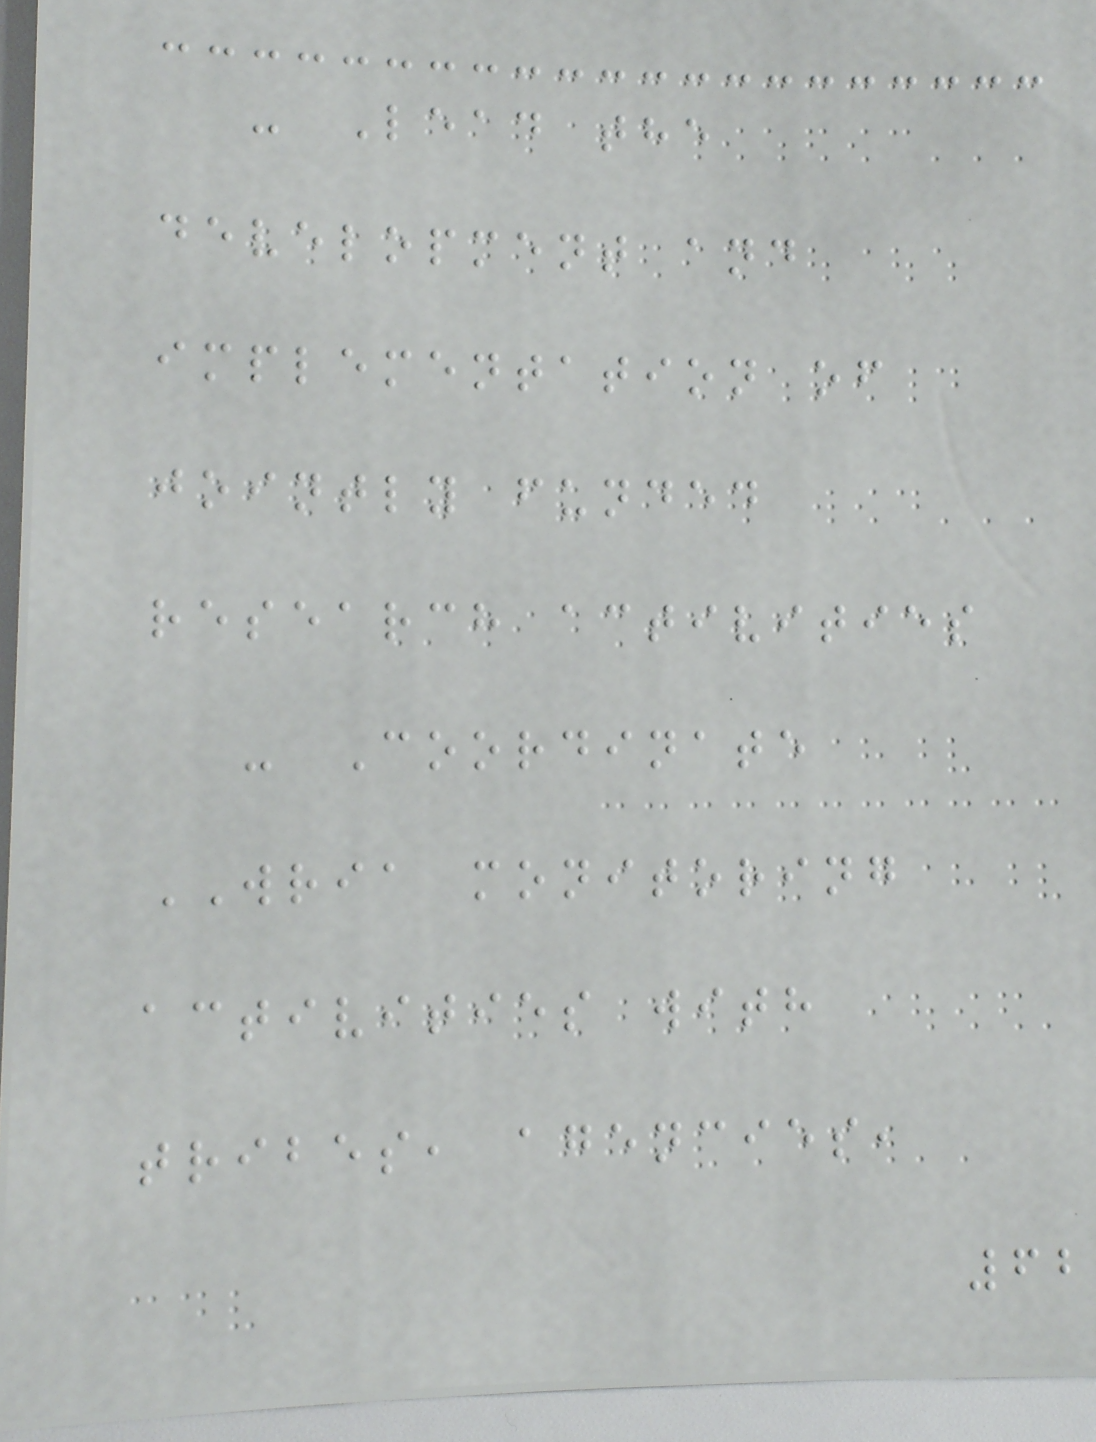- Lead the
development and
implementation of
jointly funded
research activities
- Coordinate
WRIA monitoring
activities with
tribes, agencies,
62
